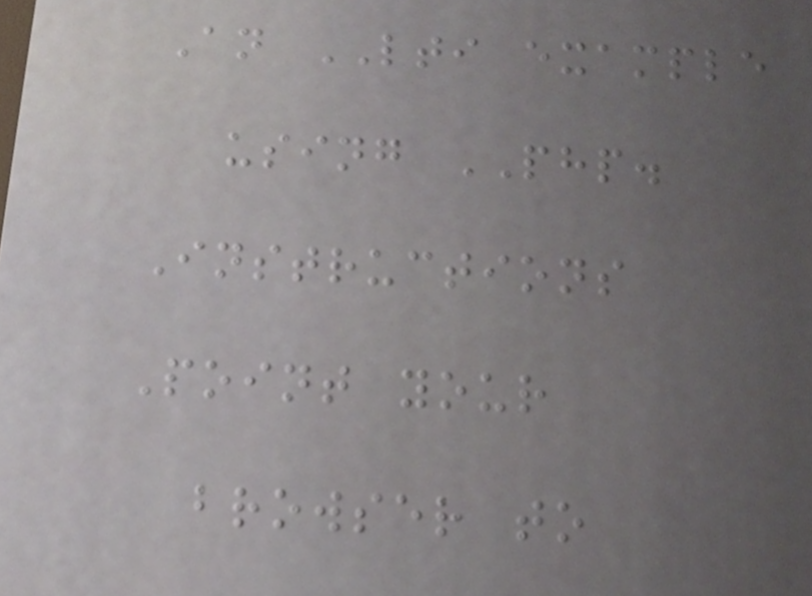An LTI example
using PHP.
Instructions
Point your
browser to
